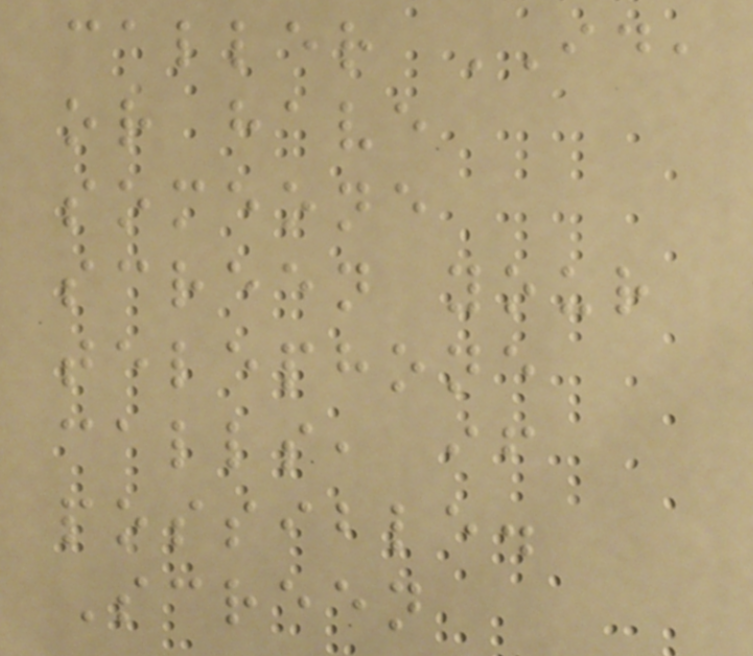caller ID,
or have
someone
screen your
telephone
calls, if
possible.
Screen
